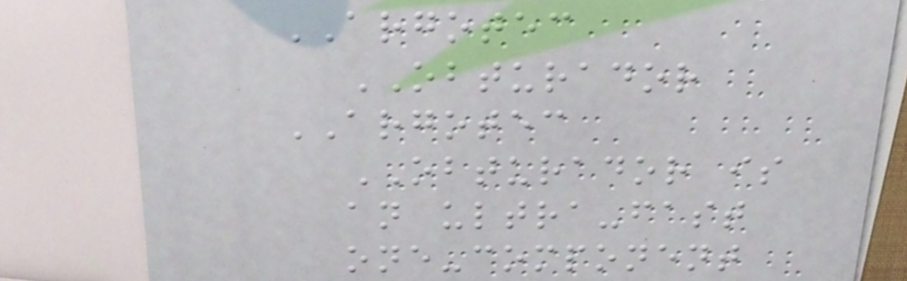ARGOTEC
OBTURADOR
ARGOTEC
OBTURADOR is
an ultra-fast
one-component
